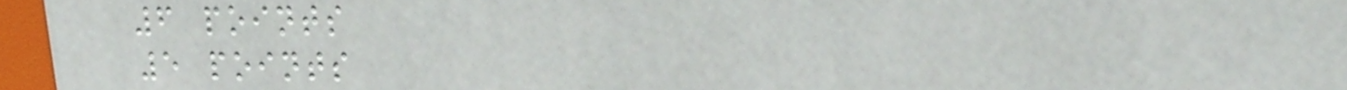6 points
5 points
